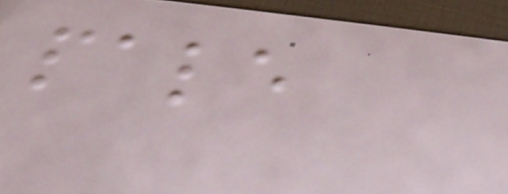pale
